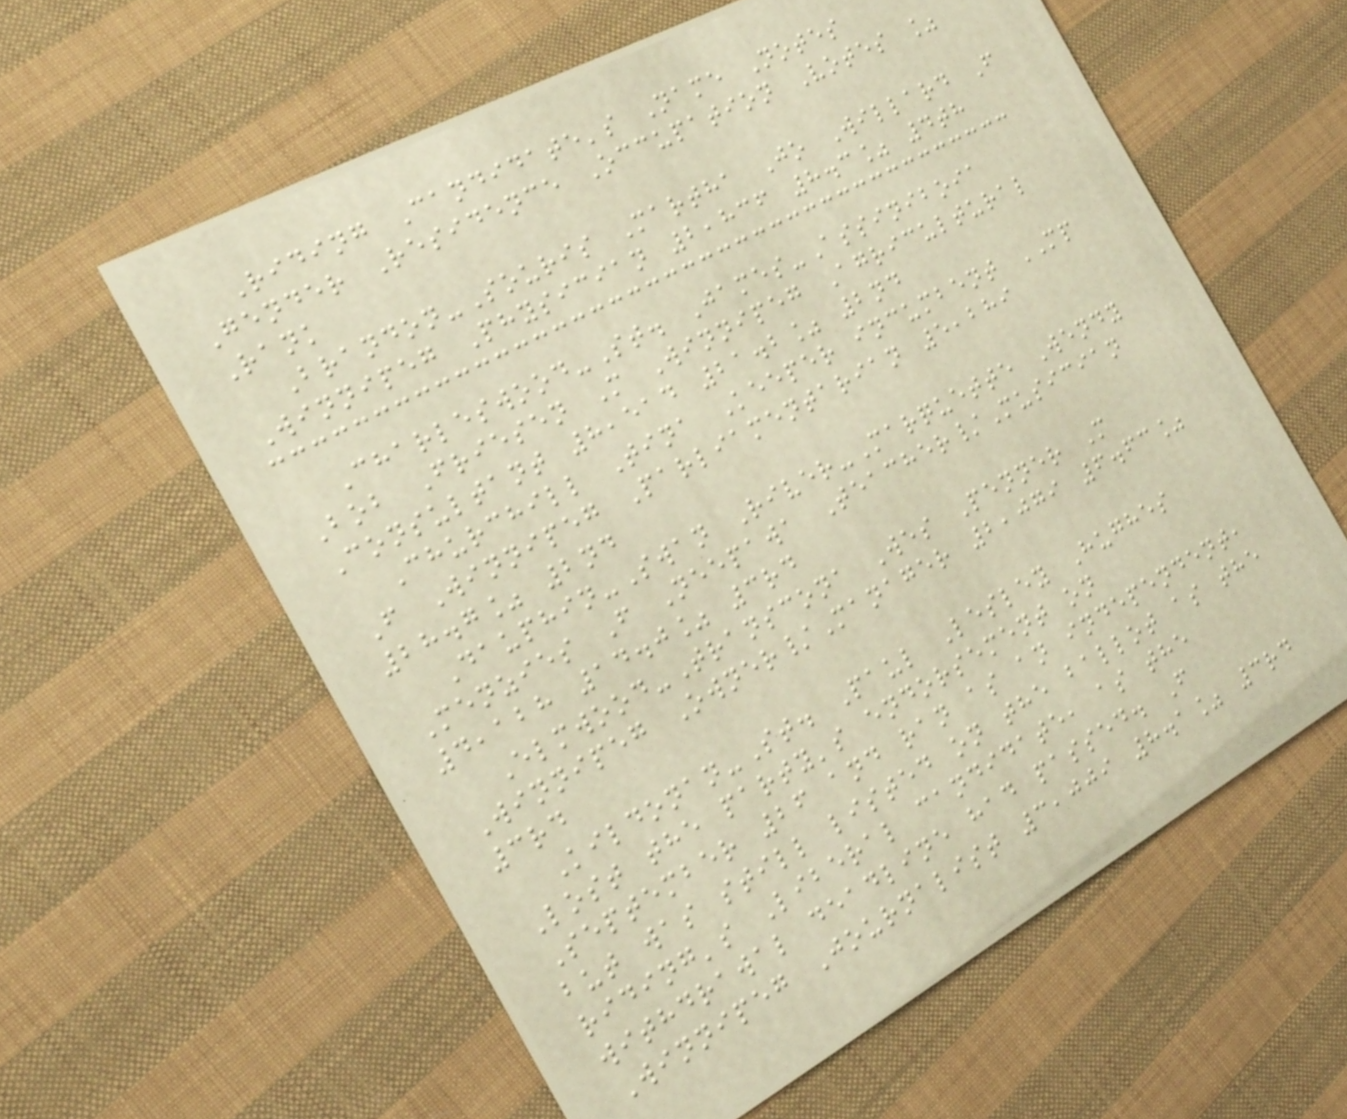Riding Candidate's Name Notes
Gender Residence Occupation Votes %
Rank
Brandon-Souris Martha Jo Willard F
Winnipeg Physician 2,836 8.3% 4th
Charleswood-St. James-Assiniboia
Bob Friesen M Winnipeg Agricultural
Consultant 8,514 21.2% 2nd
Churchill Tina Keeper incumbent MP
F Winnipeg Parliamentarian 5,289
28.7% 2nd
Dauphin-Swan River-Marquette Wendy
Menzies F Neepawa Teacher/Musician
4,128 14.0% 3rd
Elmwood-Transcona Wes Penner M
Winnipeg Owner/Manager 2,079 6.63%
3rd
Kildonan-St. Paul Lesley Hughes
Lost the party's endorsement on
September 26 and ran as an independent,
but was still listed on the ballot as the
riding's Liberal candidate, as the
withdrawal deadline had passed. F
Winnipeg Journalist 3,009 8.1% 3rd
